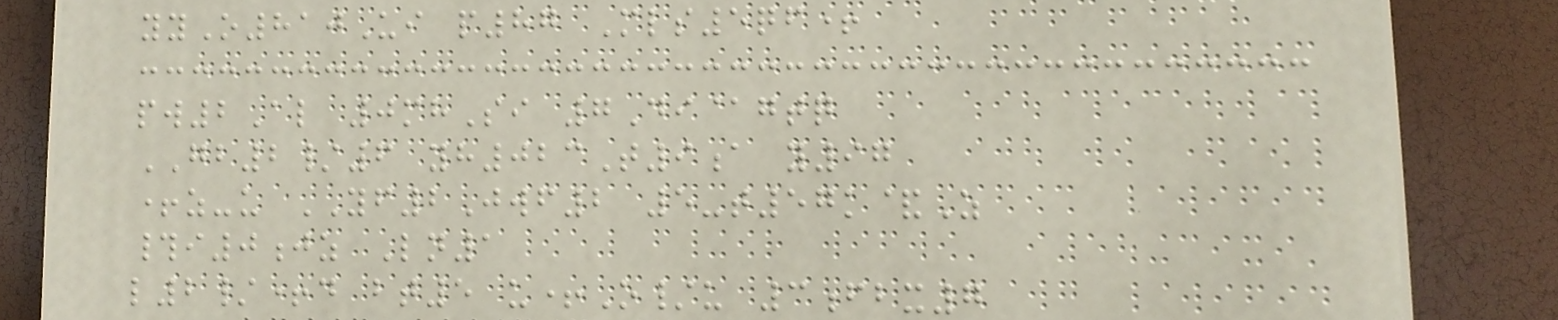yyO810Ui p87 Mls5qf+
pw2Al 0mhSi 7Di@gtq
GB2/6 yh023T9a y97
+z-u YF2Jwf2 5-t57k&Z
#i0jz Ln1
l2/+d bt5 u+O/u 3fbx7
